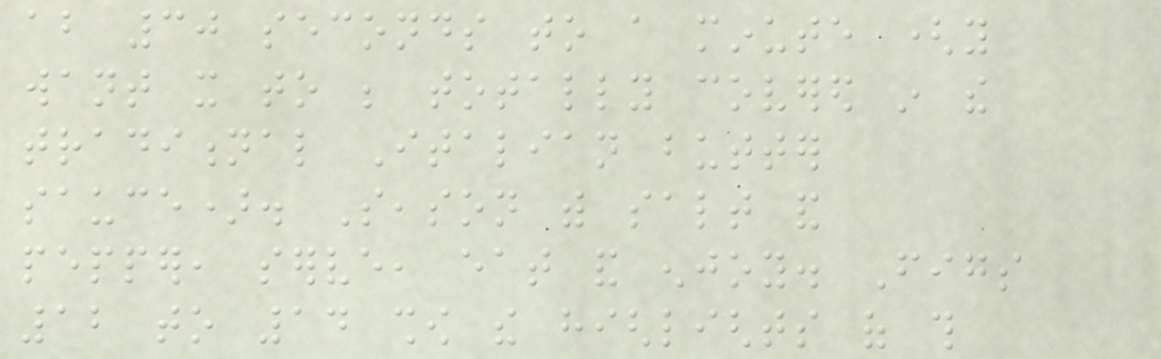about 30 seconds to a minute (you
want it to be totally covered in the
traditional Italian butter
sauce). Season with salt and
pepper, serve, eat and enjoy. Figs
12 to 14 show the highlights of this
